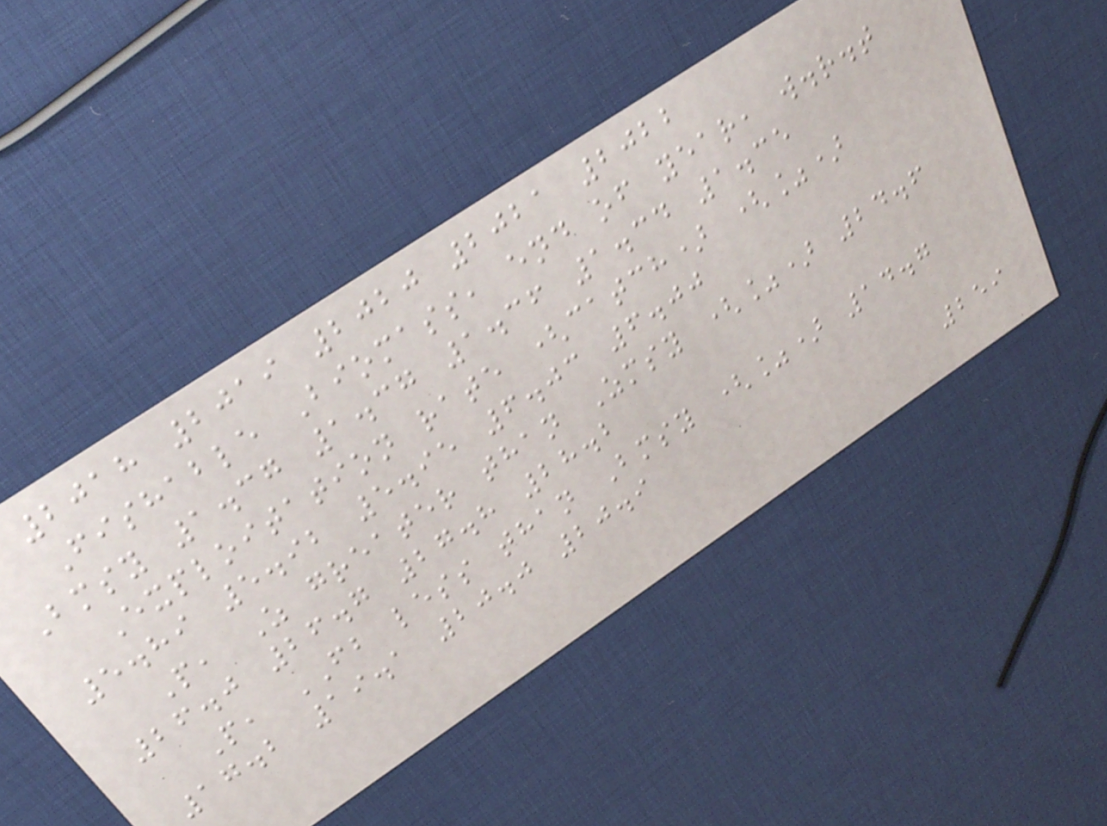2018 2019 2020 2021 2022
Fishable Biomass, end of year, w.r.t
Bmsy 1.37 1.37 1.36 1.34 1.35
Exploitation rate (catch) (%)
5.89 5.92 5.95 6.03 6.00
P, Z greater than Zmsy (%) 24.6
26.0 26.7 27.8 28.2
P, FB less than Bmsy (%) 14.7
17.2 19.1 20.0 20.9
259
